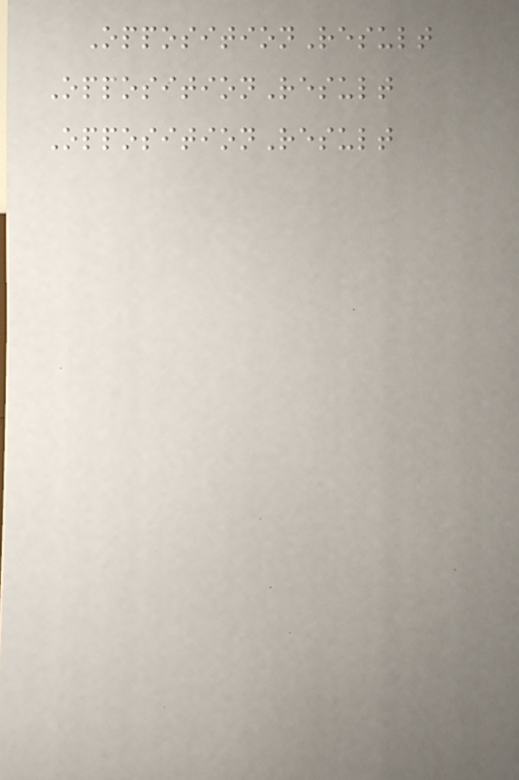OppositionResult
OppositionResult
OppositionResult
